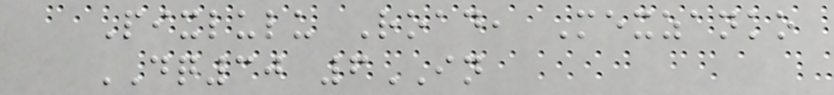Pixlulu Road, Mexzanko
DQ30 6IN
